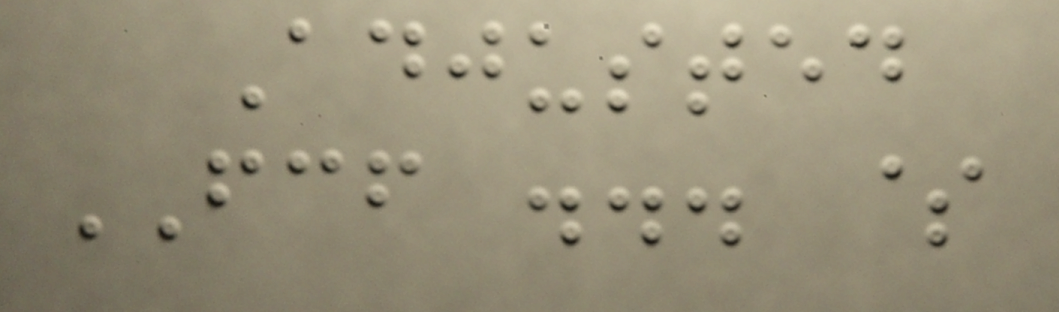Adjusted
FCF ... $
